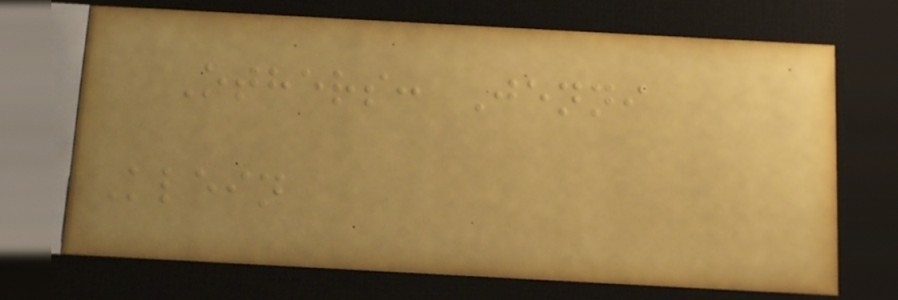Others: Jenni
Klein
